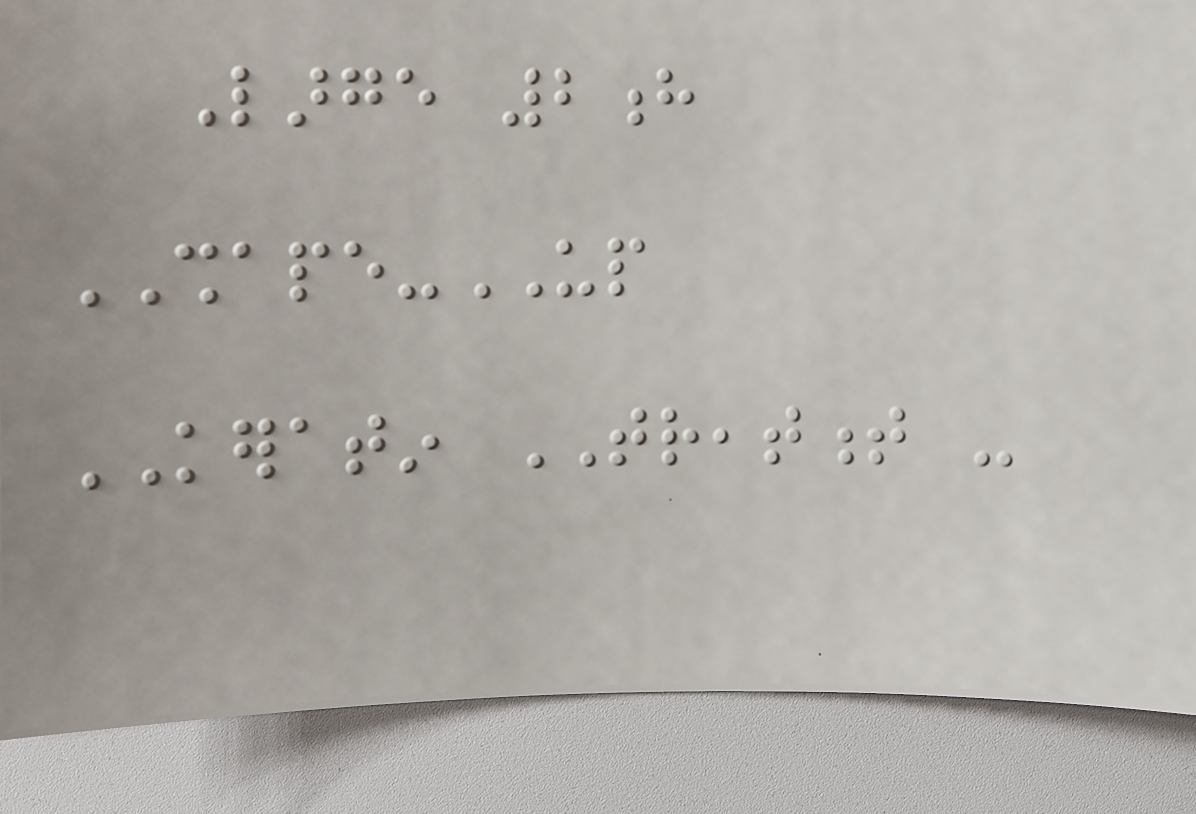Large 2h
SHAPE-UP
KERATIN TREATMENT -
